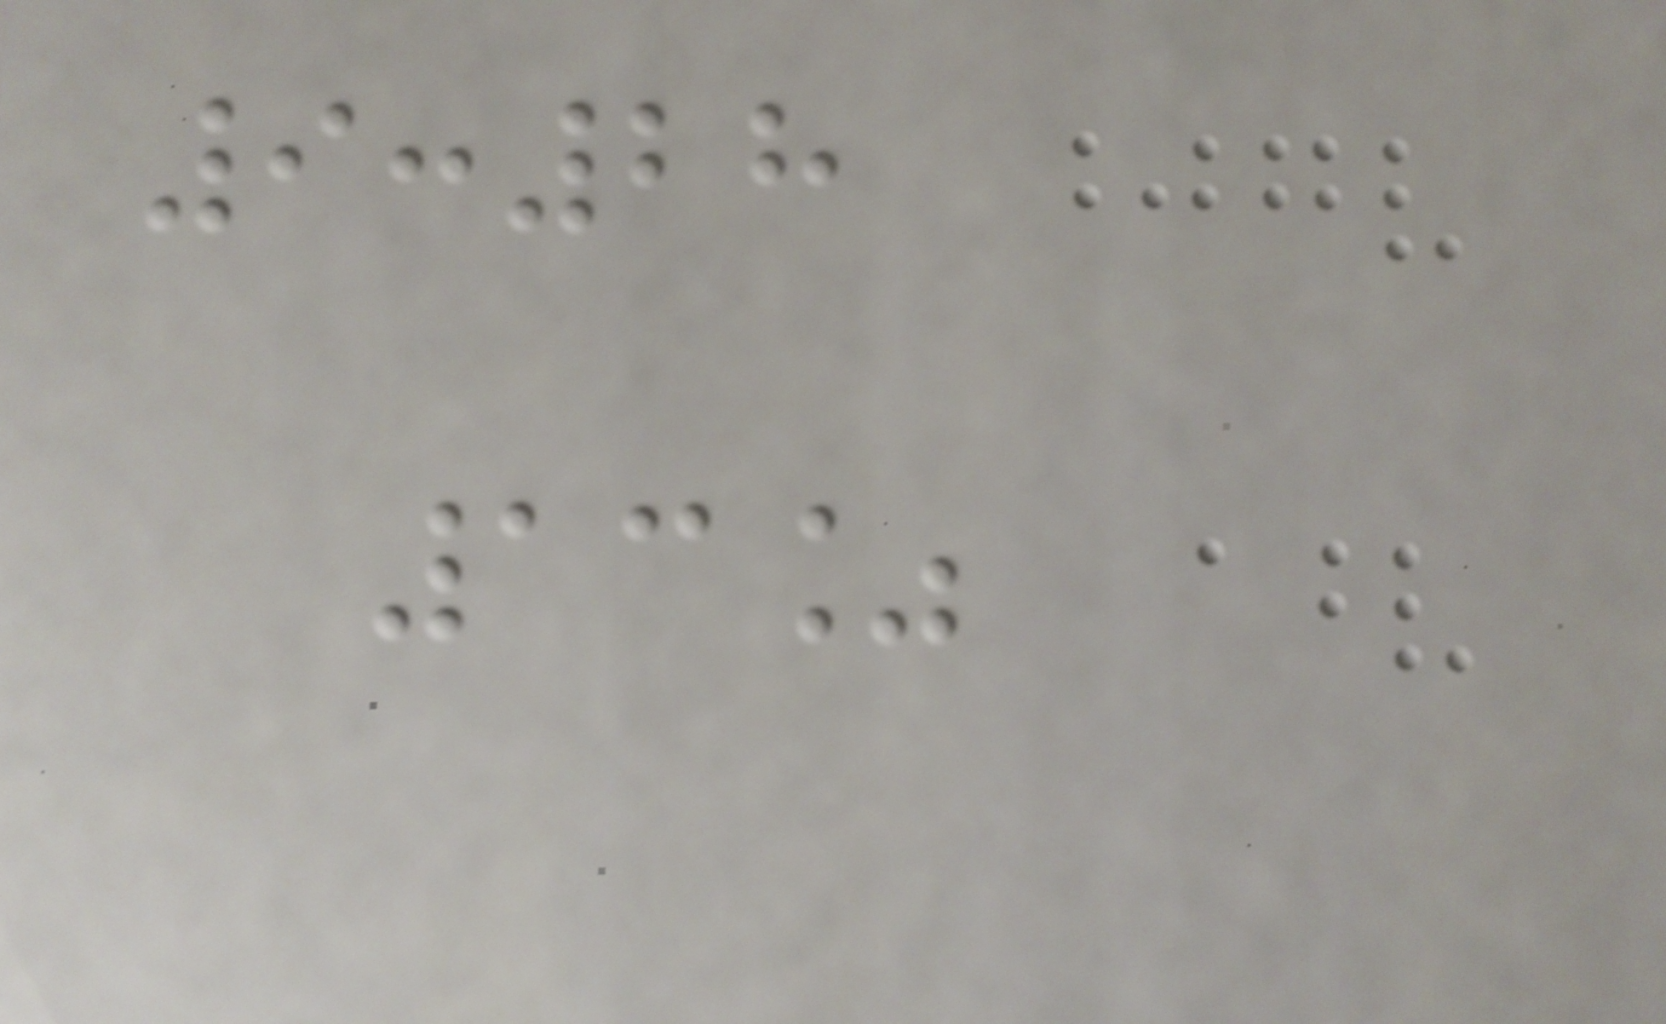9:28
13%
